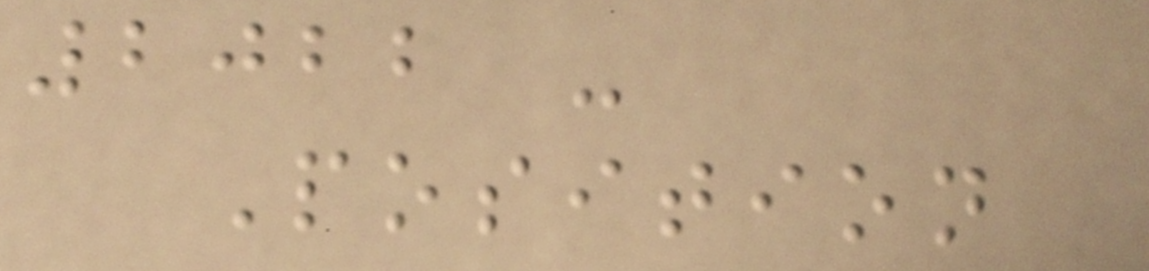2022 -
Position
